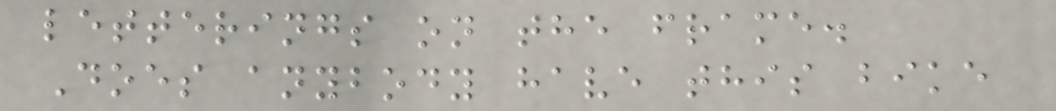letterings on the frame.
Does anybody have this bike
